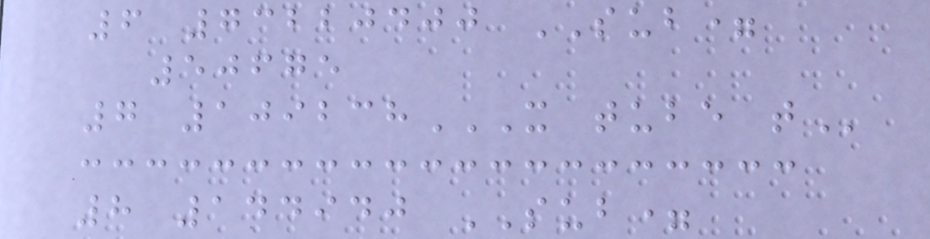6 73220400 SUB=
50675
7 109238X TUBE T
8 144940 SUB=
